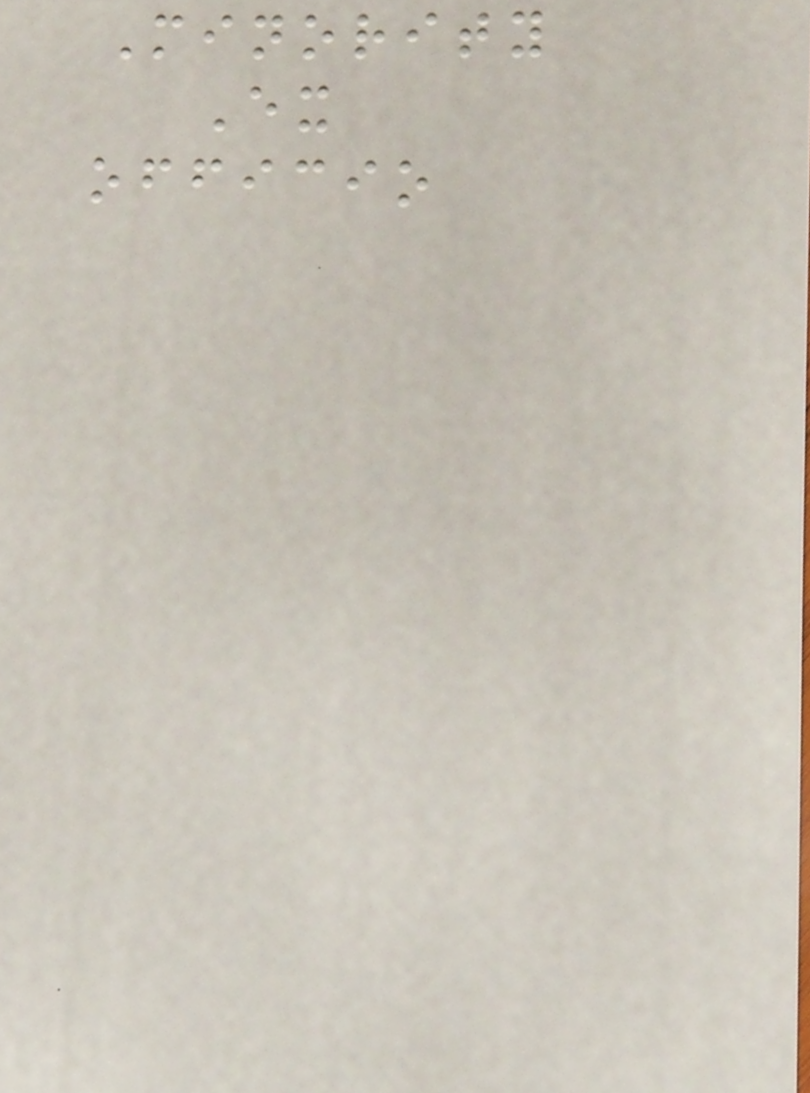Minority
Ex
officio
